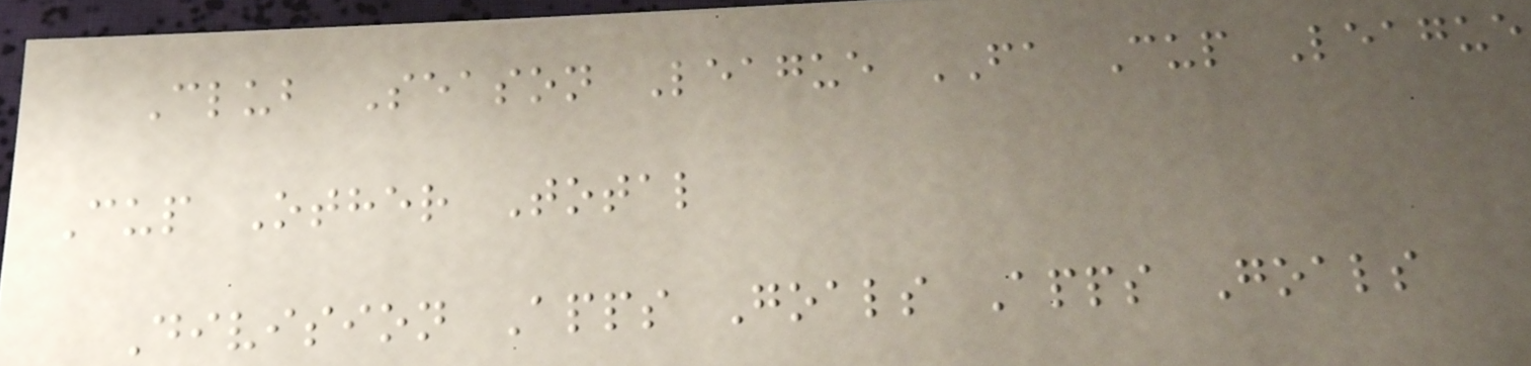Club Season League FA Cup League
Cup Other Total
Division Apps Goals Apps Goals
